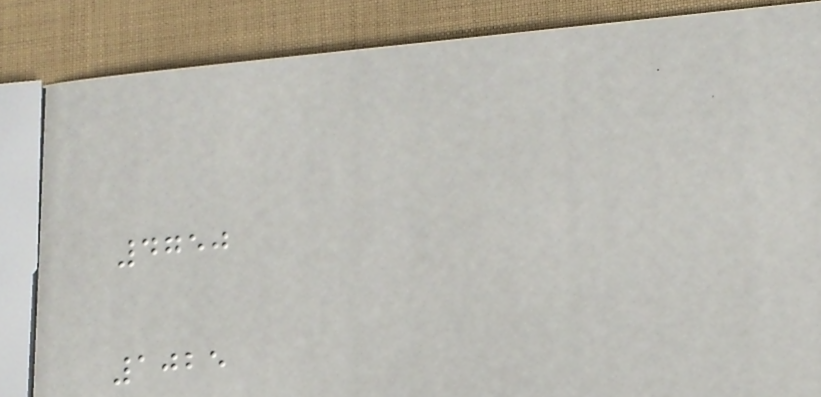4750
1025
